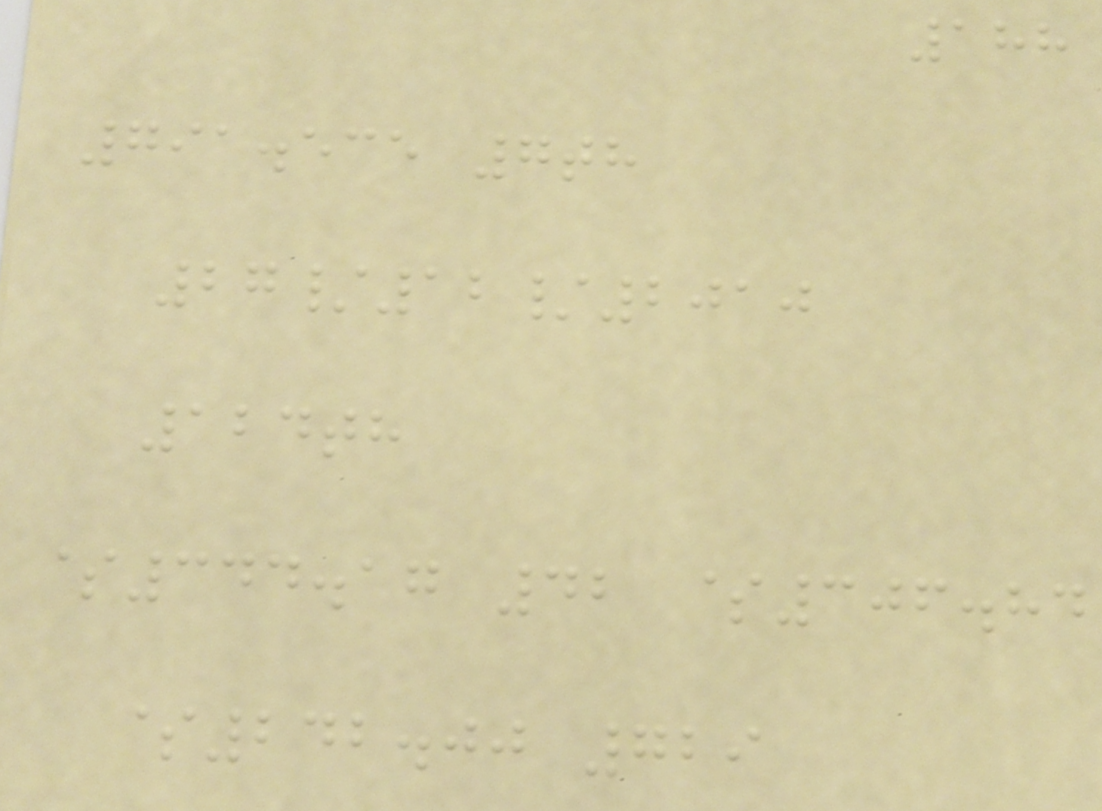188
791.535 7th
27/12/2010
124th
$344.17 42 $306.84
$242.00 729
